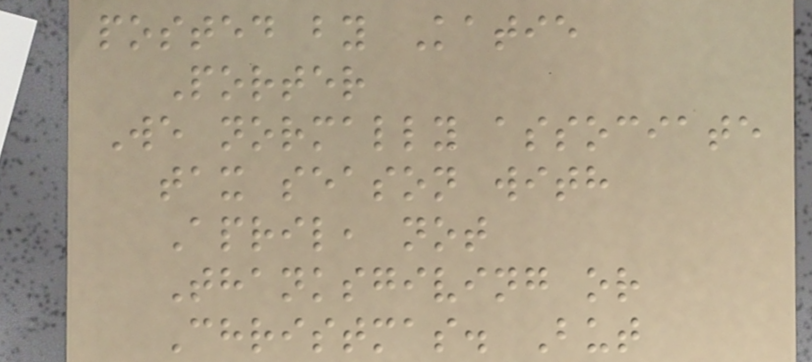posted by Katie
Porter
We normally associate
tax season with
April, not
Thanksgiving or
Christmas. But
